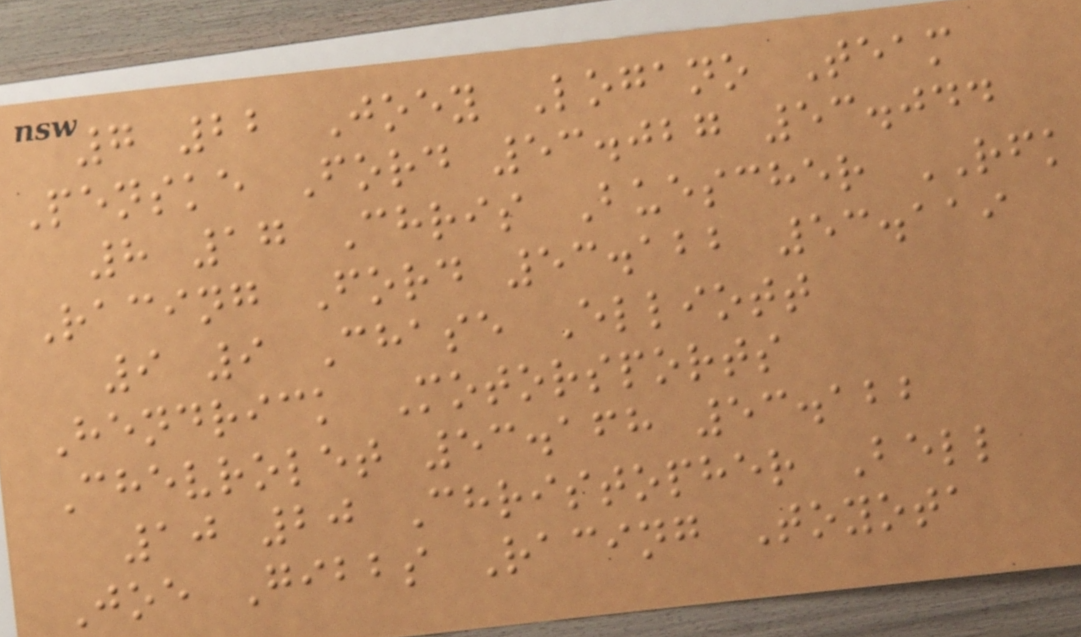7 22 Joey Logano Team
Penske Ford 53.027 53.044
8 17 Chris Buescher RFK
Racing Ford 53.122 53.119
9 9 Chase Elliott
Hendrick Motorsports
Chevrolet 53.168 53.122
10 20 Christopher Bell
Joe Gibbs Racing Toyota
